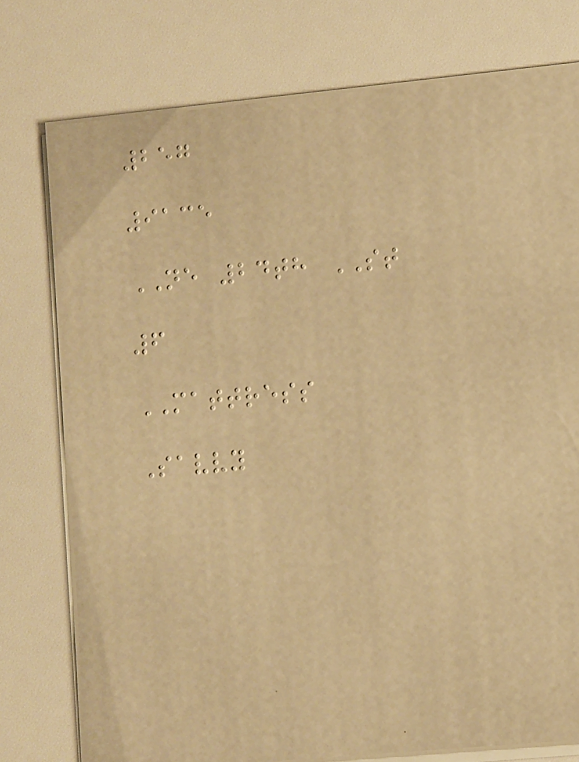257
9135
NE 24th ST
6
MATTRESS
Savvy
